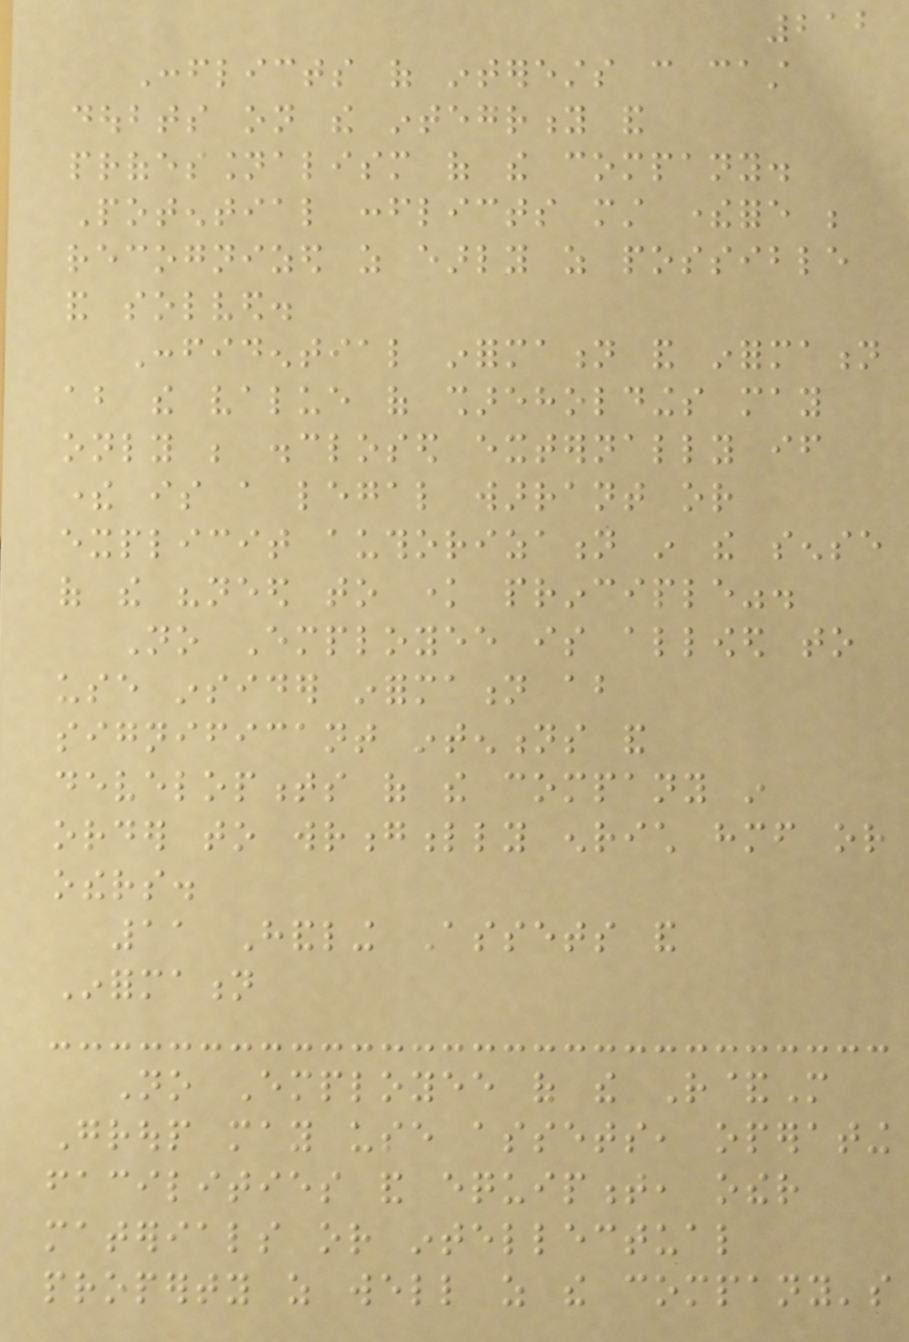212
Conflicts of interests can cast
doubts on the integrity and
professionalism of the company.
Potential conflicts must therefore be
recognized as early as possible
and solved.
Confidential information and information
about the value of shareholdings may
only be disclosed externally if
there is a legal warrant or
explicit authorization in the sense
of the "need to know principle".
No Employee is allowed to
use insider information about
significant intentions and
developments of the company in
order to wrongfully enrich himself or
others.
11 Handling Assets and
Information
No Employee of the R&M
Group may use assets, operating
facilities and equipment, other
materials or intellectual
property as well as the company's
